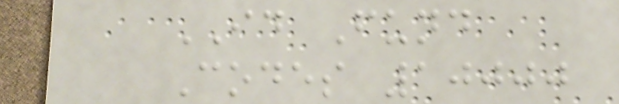ID Fund
Codes 10000
